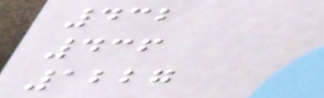432
436
1227
